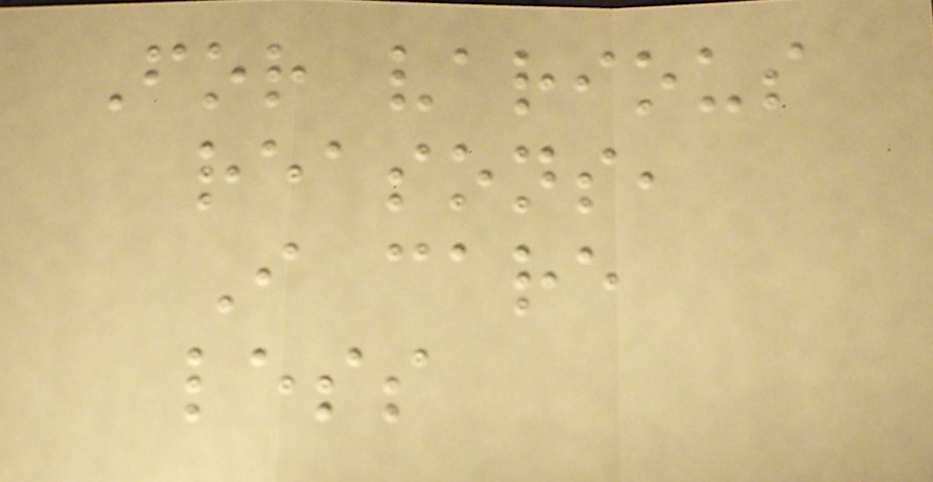For various
reasons,
I care
less
